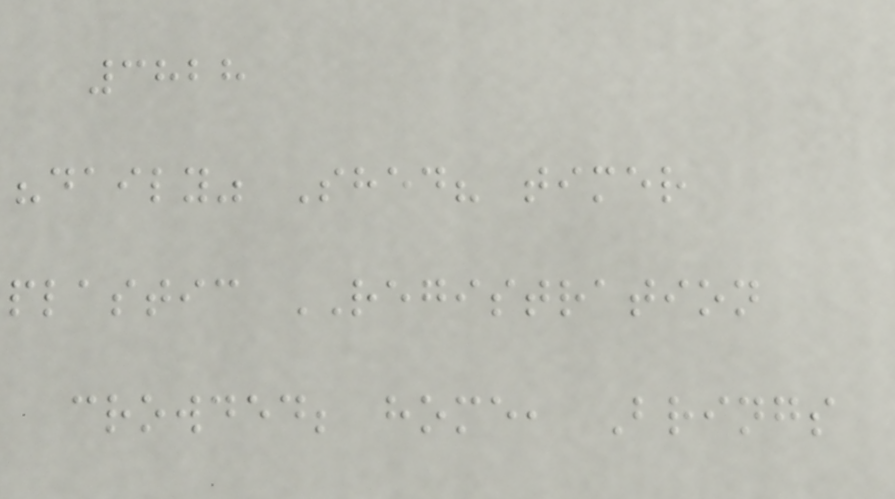3828
"daily" Shed? timer
plastic REGISTRATION
crowded; home, Brings
